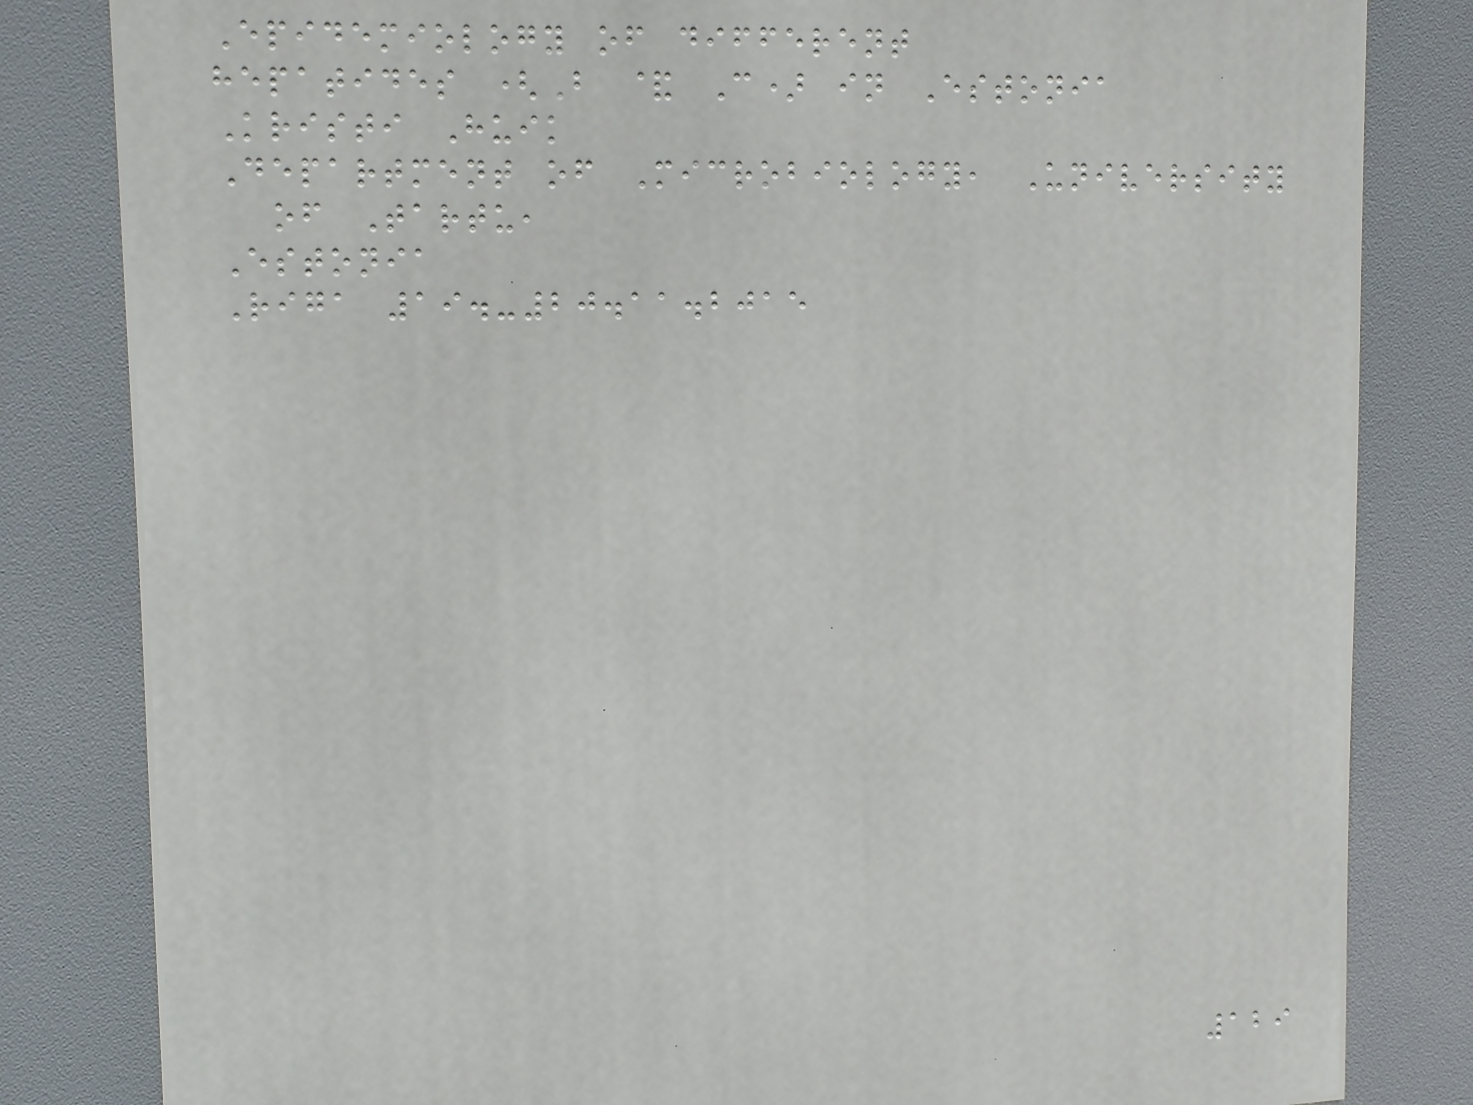Epidemiology of different
hepatides (B & C) in Estonia
Kristi Huik
Department of Microbiology, University
of Tartu,
Estonia
Riga 19.-20.11.2015
129
